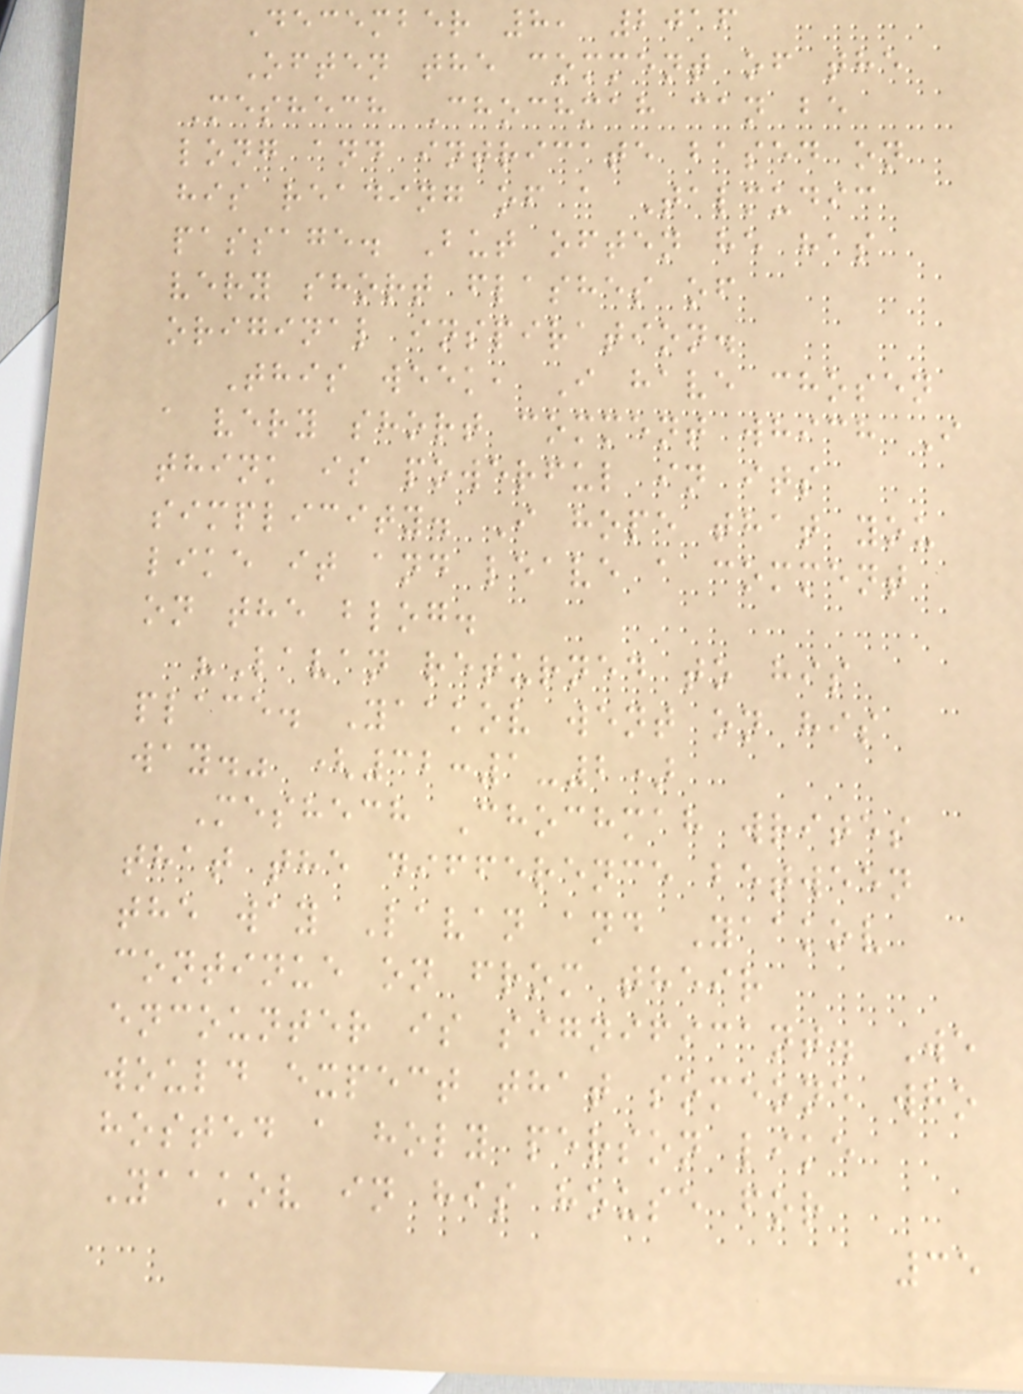December 8, 2016
Often the comment of the
Meshech Chochmah can be
long and intricate based on
his reading of a Talmudic
passage. But often he has
very short flashes of
original inspiration.
This week, I have chosen
a very short comment which I
think is powerful in its
simplicity. I hope that you
like it and leave a comment
on the blog.
"Lavan returned to his
place. Yaakov went on his
way." (32:1-2)
Meshech Chochmah writes
that the difference between
the way Lavan and Yaakov
continue on from their
encounter is significant. We
would expect that someone who
hosted a holy person like
Yaakov in his house for
35
